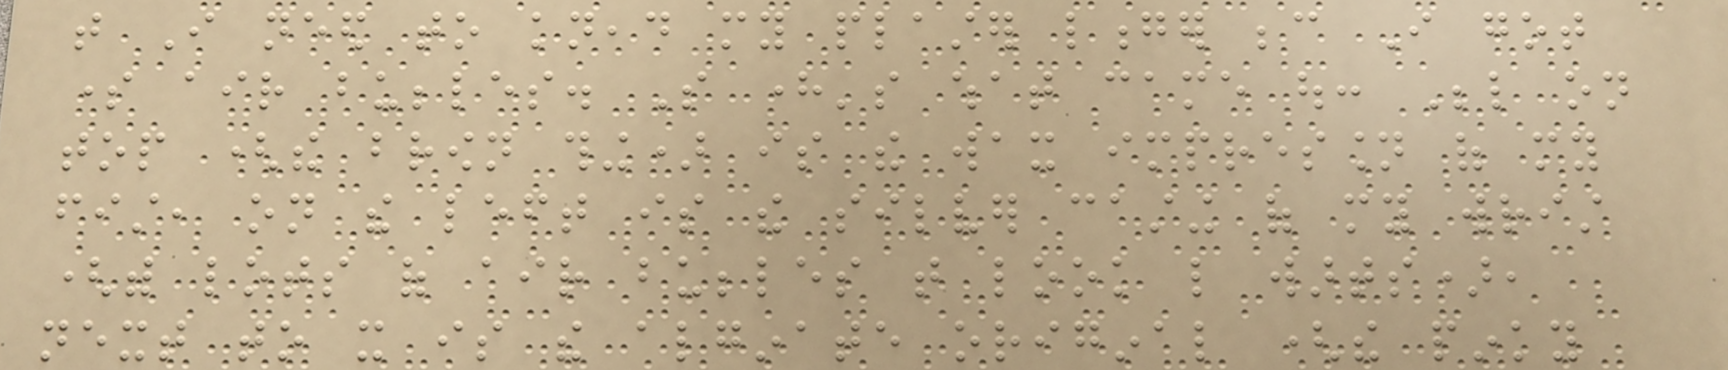that I need to knead my plaster longer because I got
some air bubbles. So here's what came out: Below on
top (the brown thing) is the wax impression of my
fist, on the left is the silver casting of my wrist
(with lots of air bubbles that look like warts),
next to it is the alginate original (the pinky
